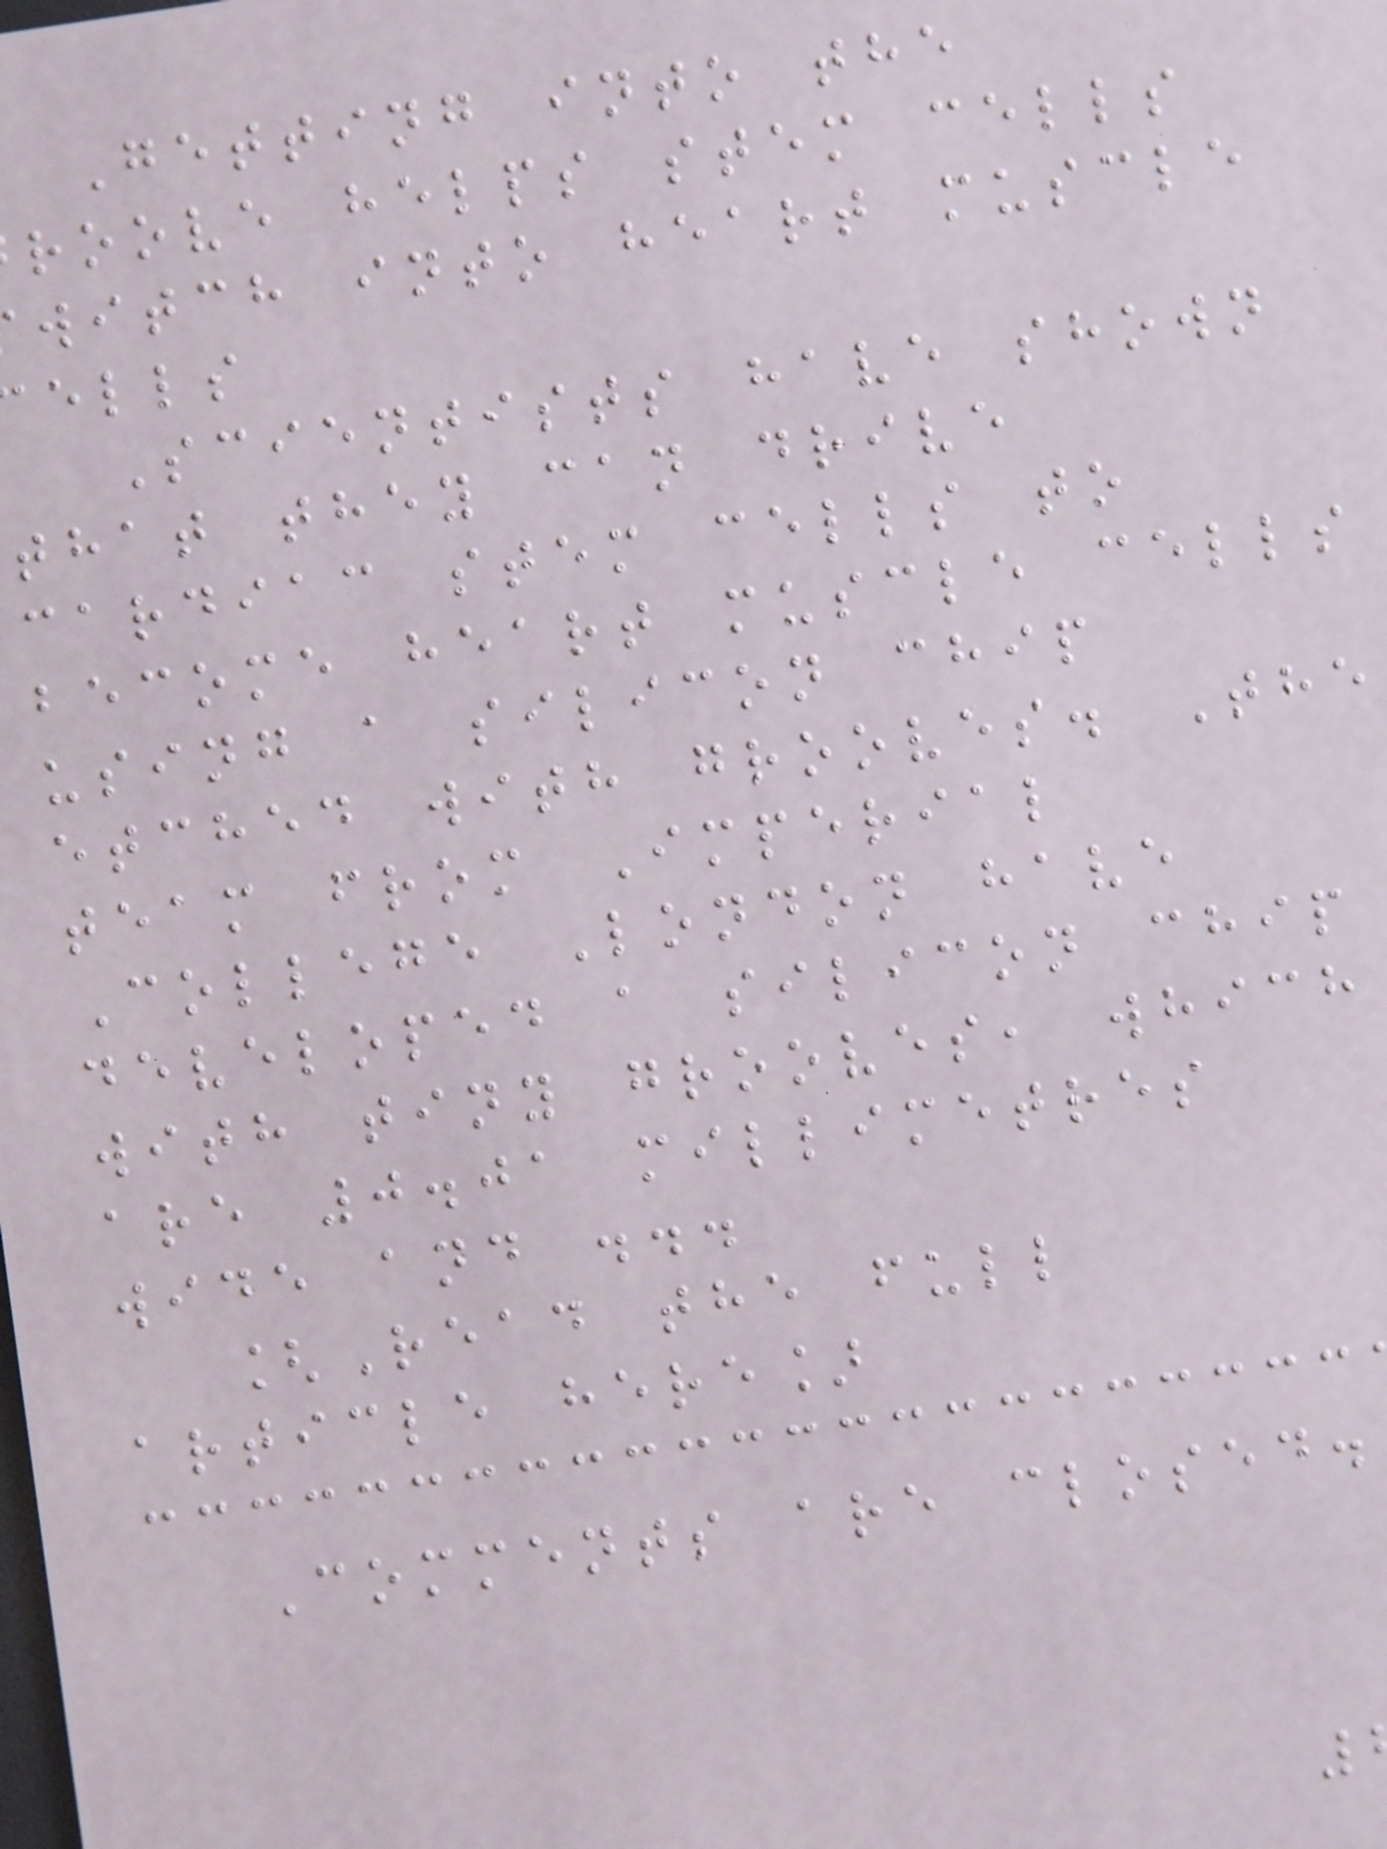Getting into the
roove helps stem cells
witch into heart muscle
ells
Scientists have shown
that they can drive
cardiac stem cells to
become heart muscle cells
using a silicon chip
etched with grooves. The
team from Imperial
College London have
developed a silicon chip
with tiny grooves, which
are 0.01 millimetres
wide and ...
[Read the full
article here]
Comments are closed.
